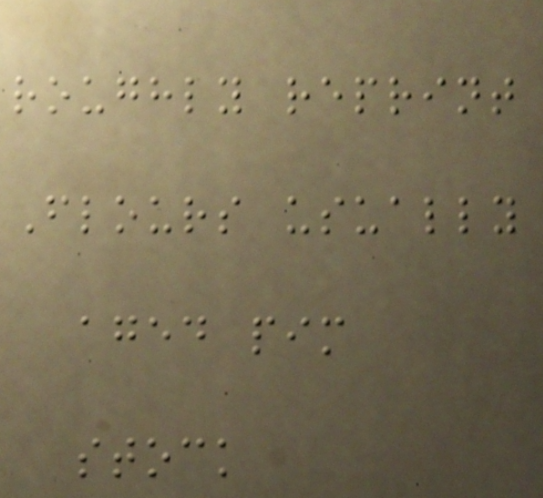roughly reprint
Flours usually
aged pim
stock
